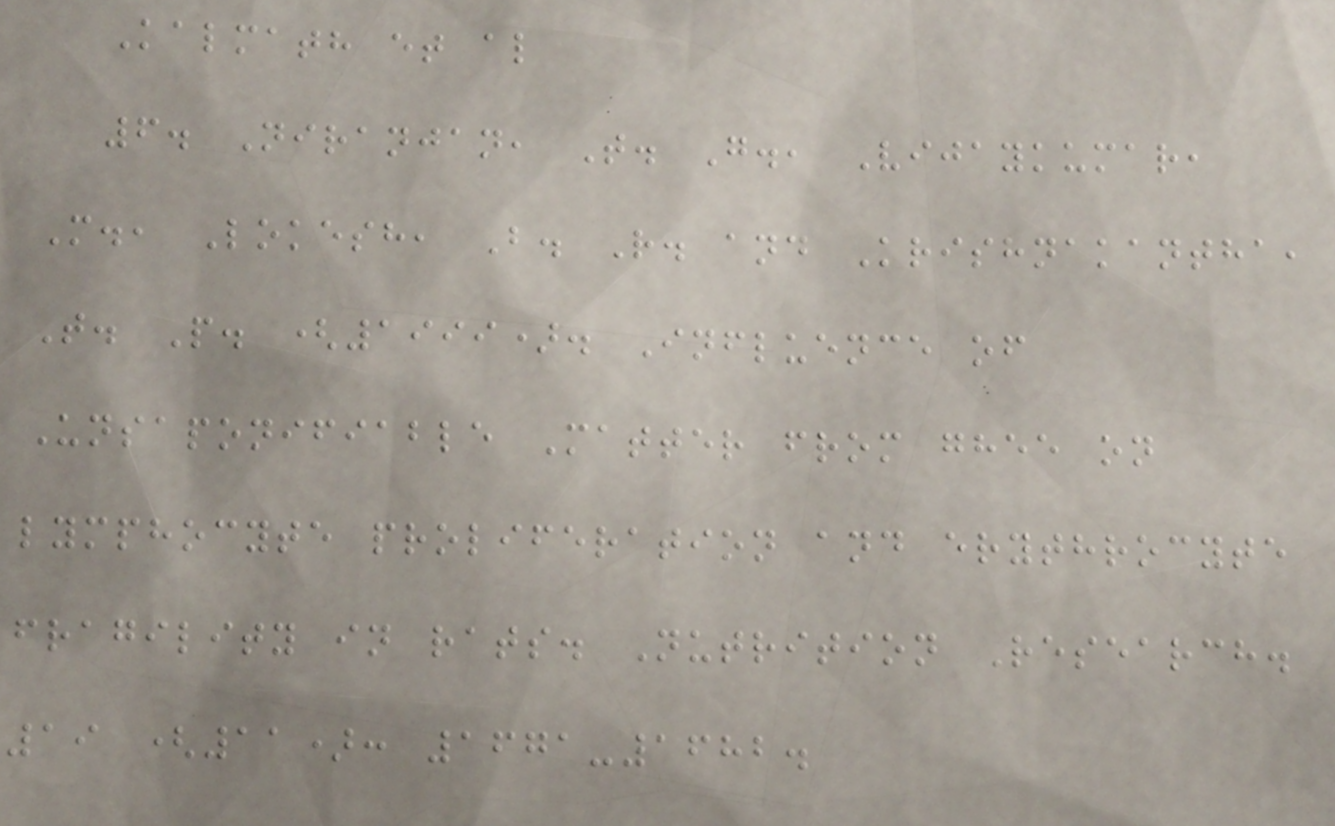Kalmath et al
6. Niranjan, T. G., Vijaykumar,
M., Lokesh, B. R. and Krishnakantha,
T. P. (1999). Influence of
Unsaponifiable Matter from ghee on
lymphocyte proliferation and erythrocyte
fragility in rats. Nutrition Research.
19 (11): 1671-1682.
